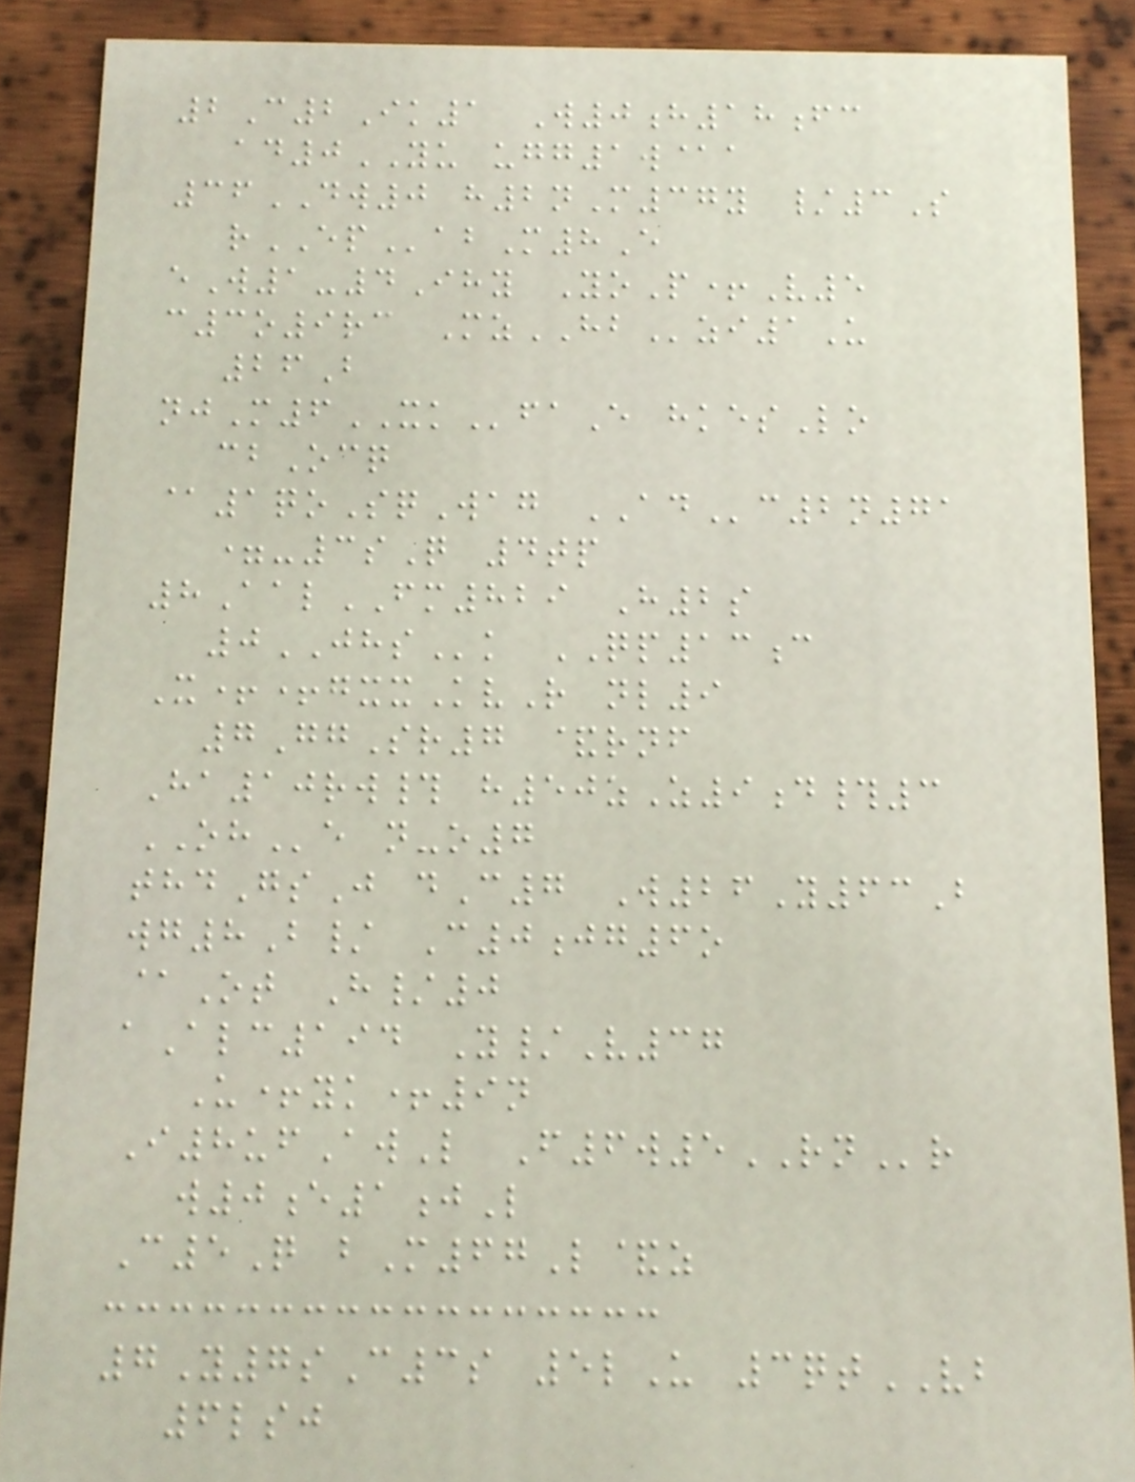2C2Ik1 W0h18fc
ad0YU ugg1w@a
36DW0 h2nM37y /3S
rEPabM8E
eW1-4Ihy YoP+V5
c3o9rc MzHBzi1U
26B
njM6XKfaE hkesLo
cbOcq
@1qoSqWag ADc2n71
=-3sQ 4tp
8AalFM829 H2s
0JHSk QP13c
X++gxxKvR nl9
7GgSr7 &rnf
Ha10rw# h50zZ9d#3
OHe n-o7
thdGsJ dC7 W26Y63B
wg8B/ C0jg6o
@Ot H/0
aAlc194 Y/V37
U+yk+9n
I8ufAwL F6w5RNr
w0e1jL
C5Q bM67L&z
7Y7sC3s 5lU 3qtVB
6lsj
